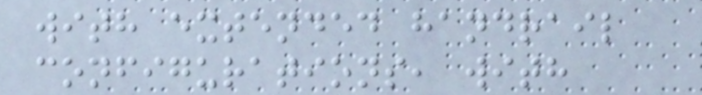with extended handrail
configurations, with
